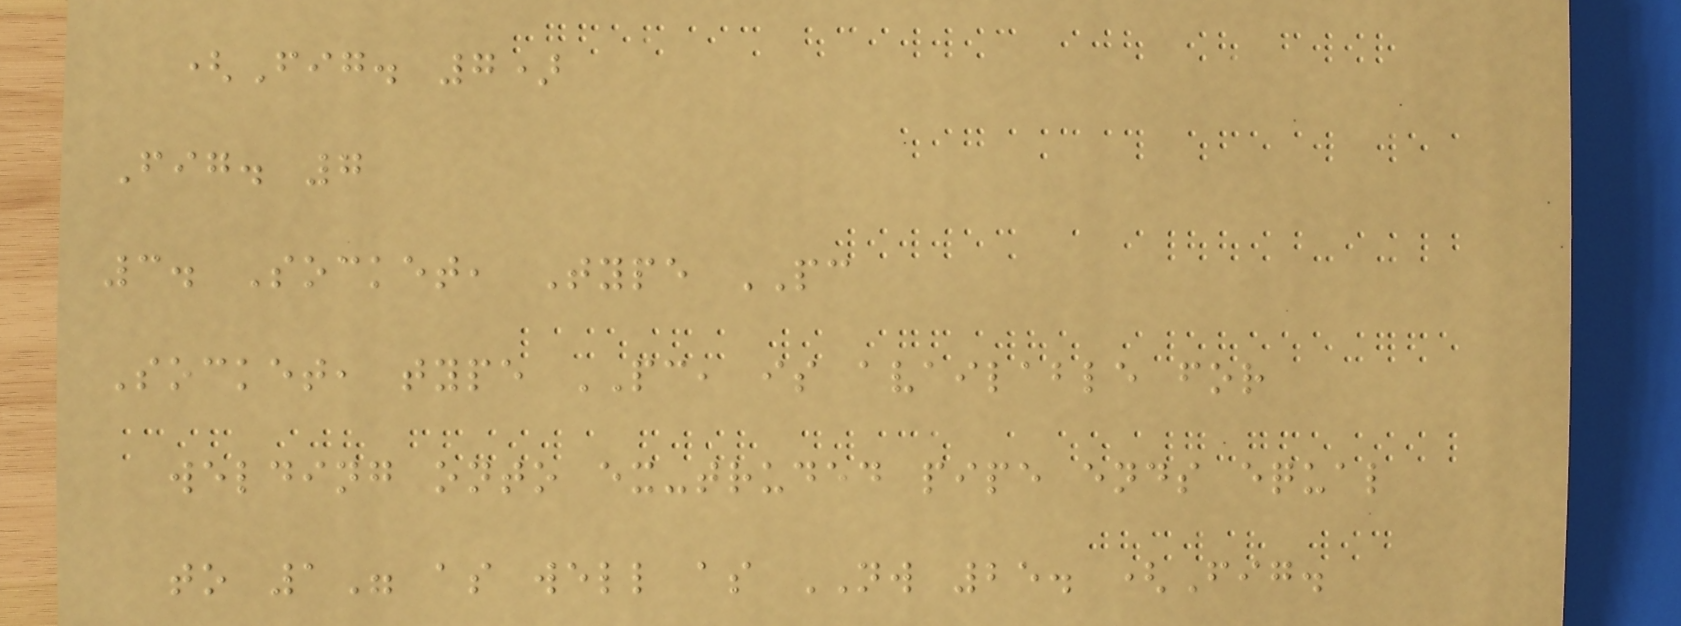(Fig. 7)
Fig. 7
3. Socket, Type PC
Socket, type PC, is available for
welding onto ex-truded pipe ends equal
to 1" as well as NW 25. (Fig.
